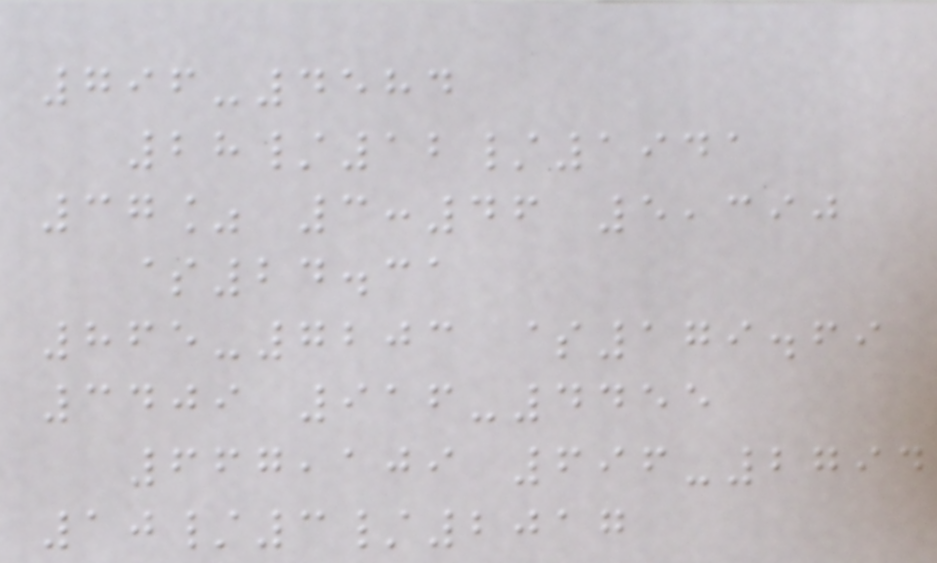796-4584
28/12/1941
37% 3:46 5,390
$24.31
865-7203 $179.69
3409 916-4455
667,109 696-2794
10/3/2017
